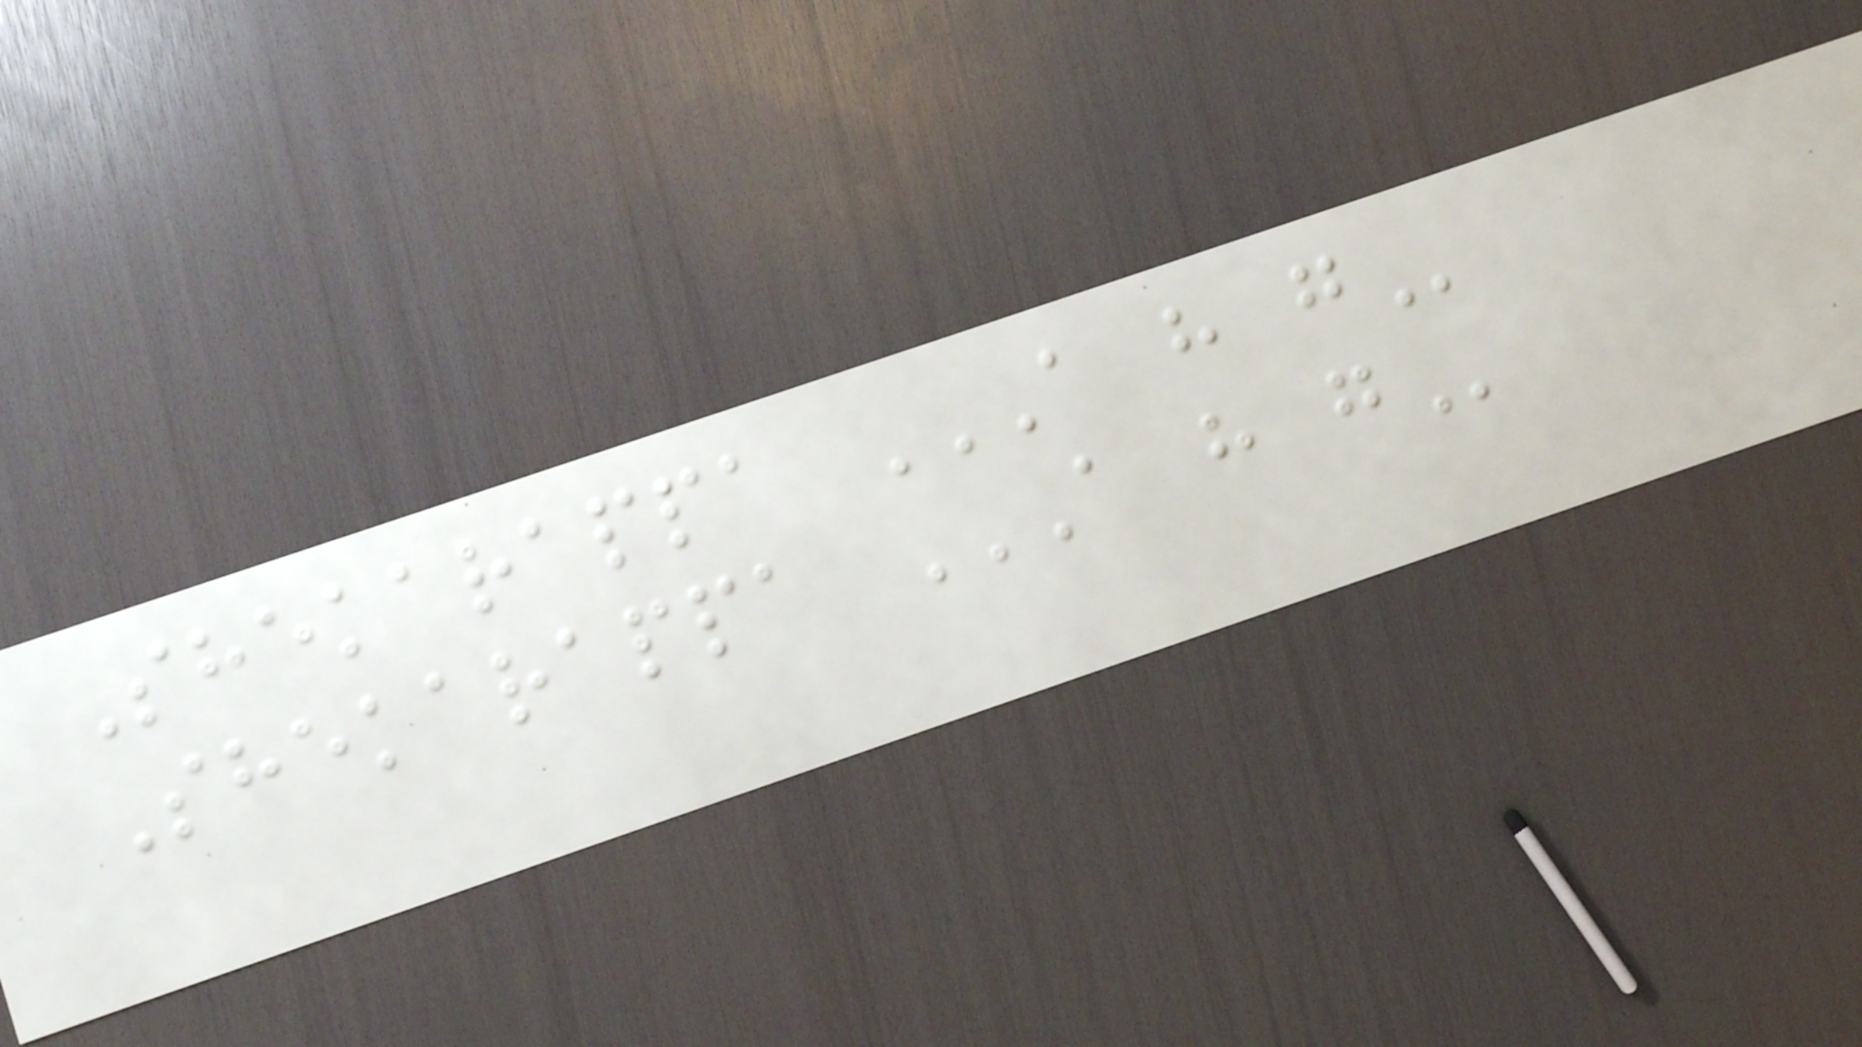Shekarappa A H G
Shekarappa A H G
